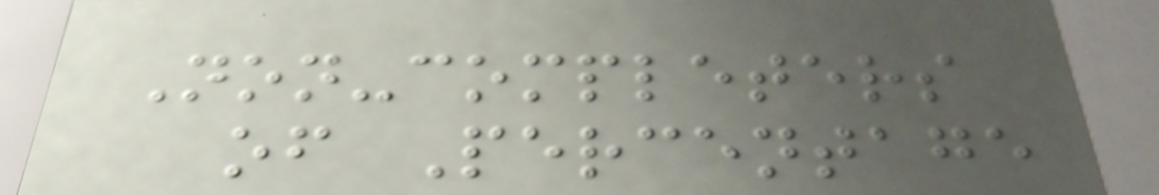Non-completers
of Percentage
